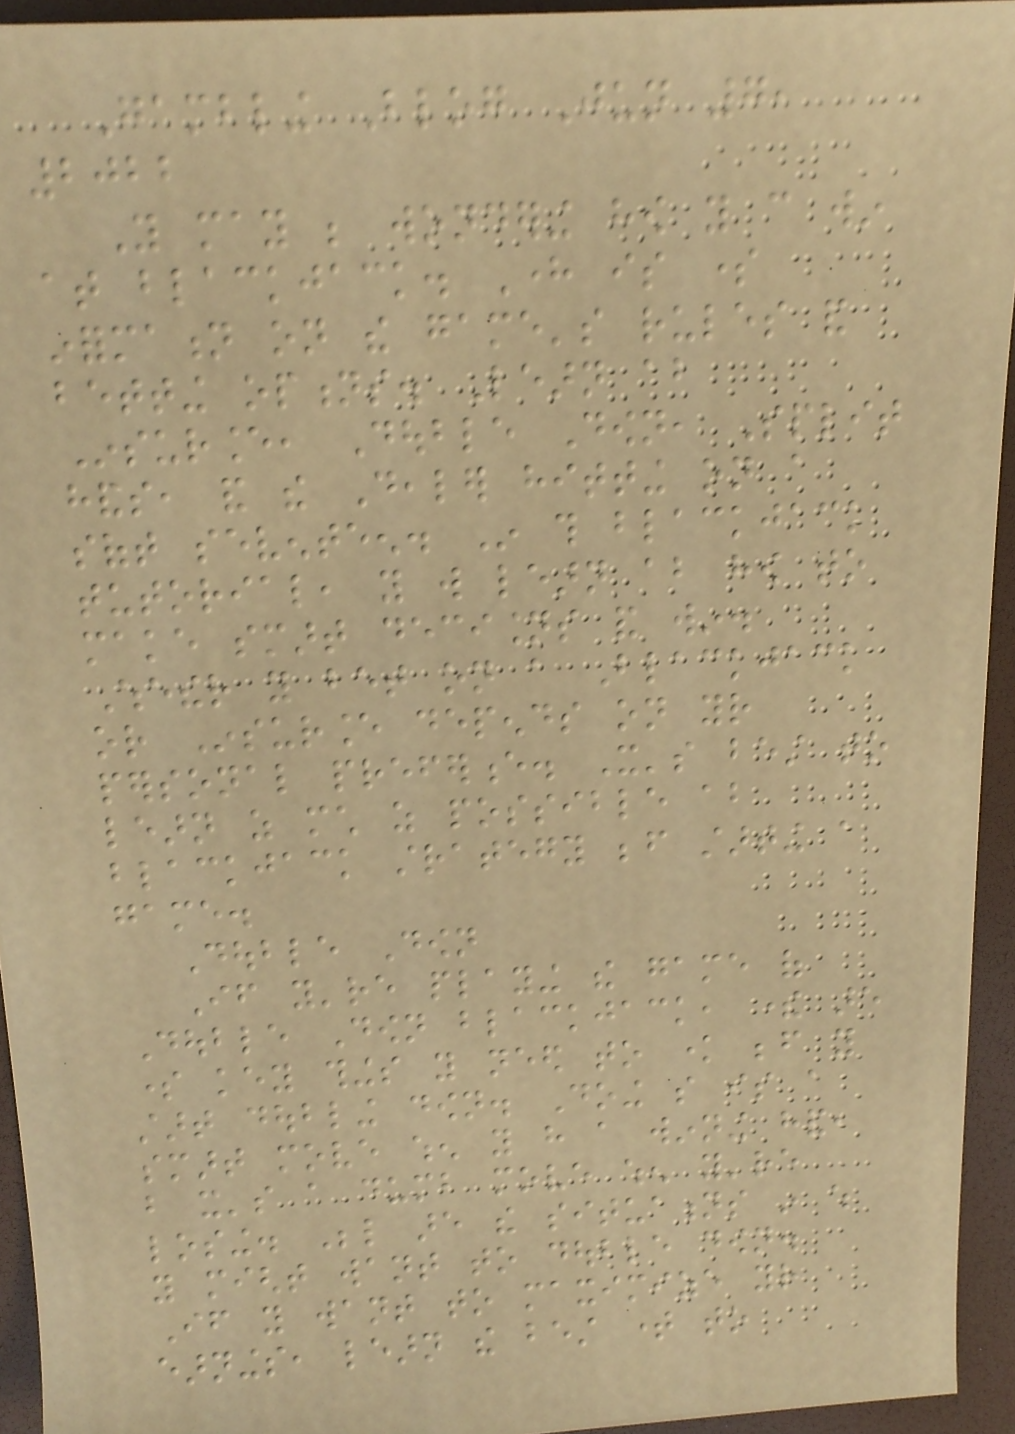Gambling Blog Jun 7,
2022
You may be wondering how you can win
at blackjack. Here is some
information on the game's rules and
betting options. Learn about
Insurance, Double Down, Split
hands, and the Dealer hitting on a
soft seventeen. In this blackjack
tutorial, you will learn about how to
make smart decisions and win.
Whether you bet on a Blackjack
or Insurance depends on your
personal preference. It's best to
learn as much as possible about
blackjack strategy before starting a
game.
Double Down
If you're playing the game of
Double Down blackjack, there are
some key things you need to know before you
start doubling down. Doing so is a
smart move when you have a winning hand,
but it's a dumb move when you're
losing. Below are the situations in which
you might want to double down.
If you want to maximize your
earnings, learn the best time to
